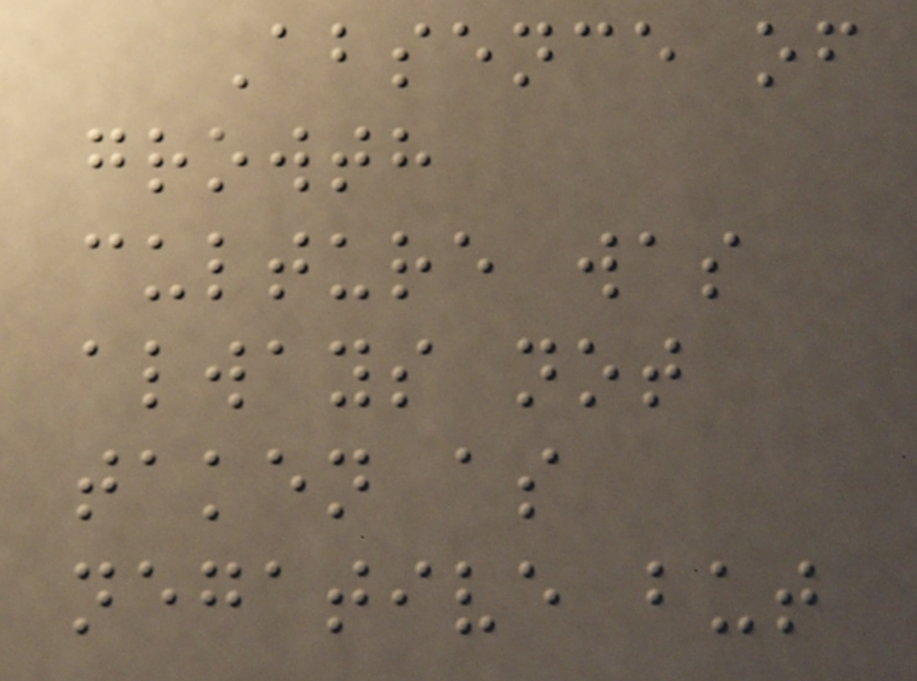Absence of
growth
culture was
always not
taken as
negative but
